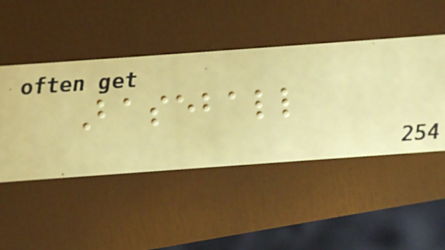Baseball
